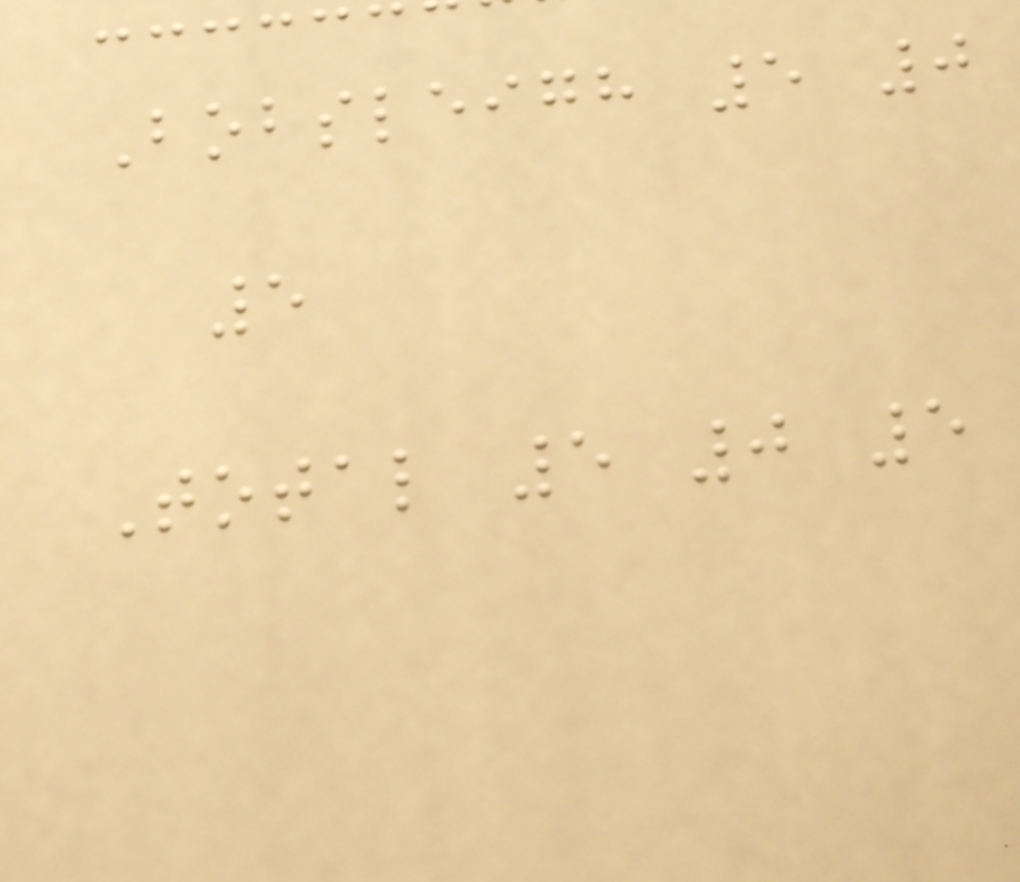Bobsleigh 5 0
5
Total 5 0 5
